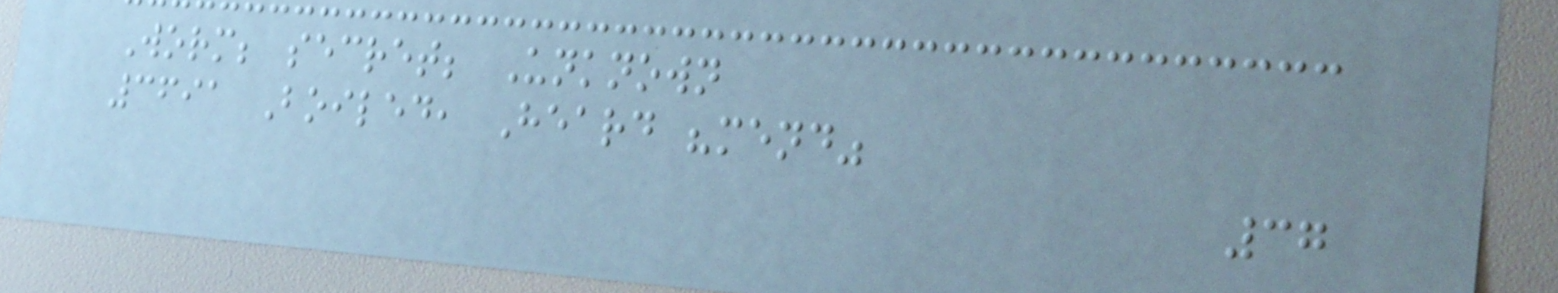Worm; secret; Unknown
3691 Boiled, Heard "mend"
37
